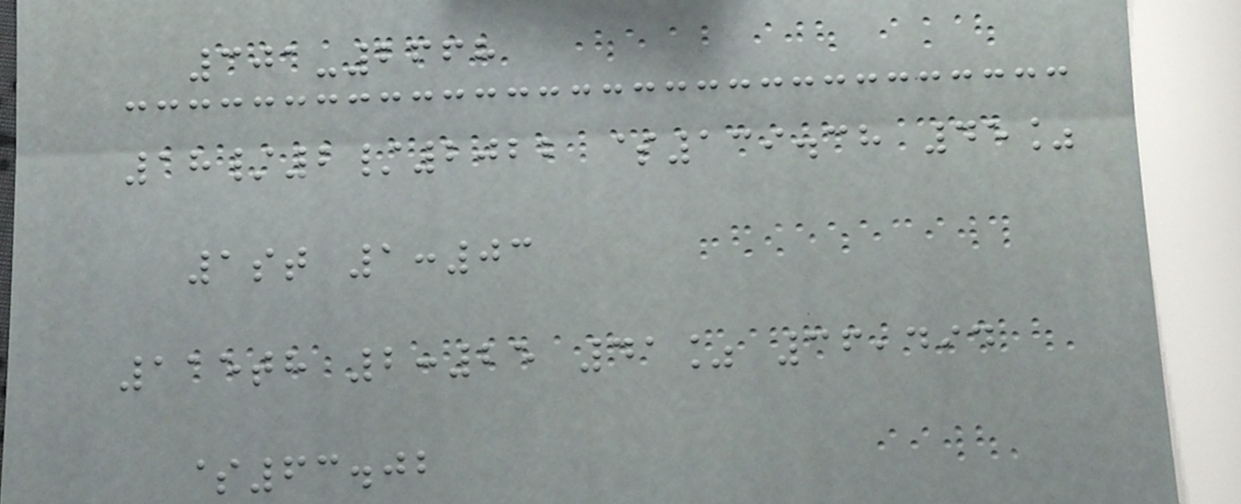301-2668
18/2/2022 $139.38 45%
1st 1:03
115th 2:25 41% 36,494
$63.02
